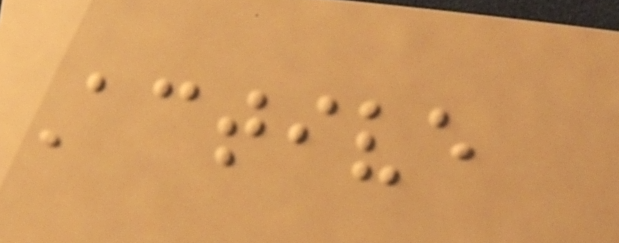Active
